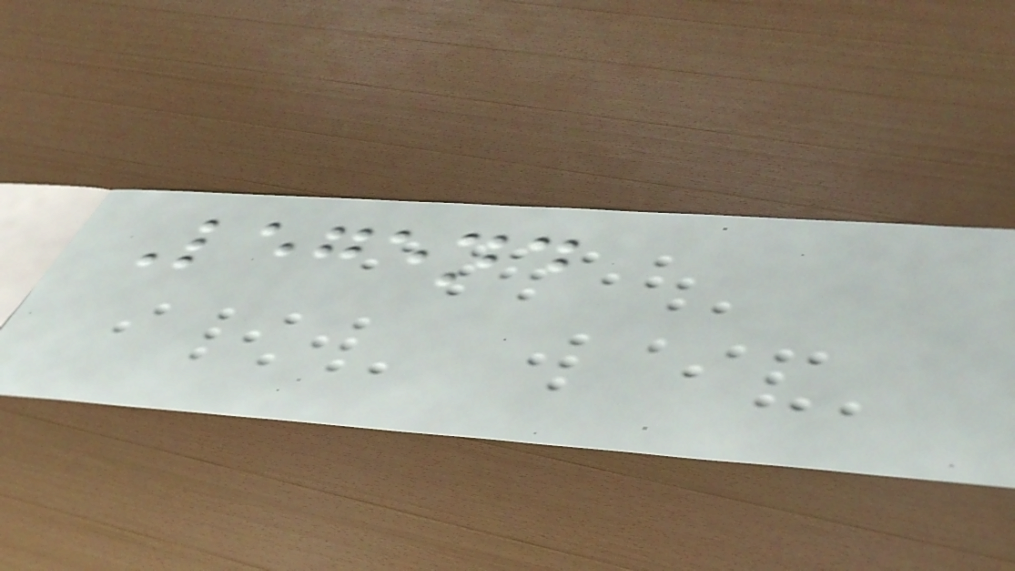Legend
